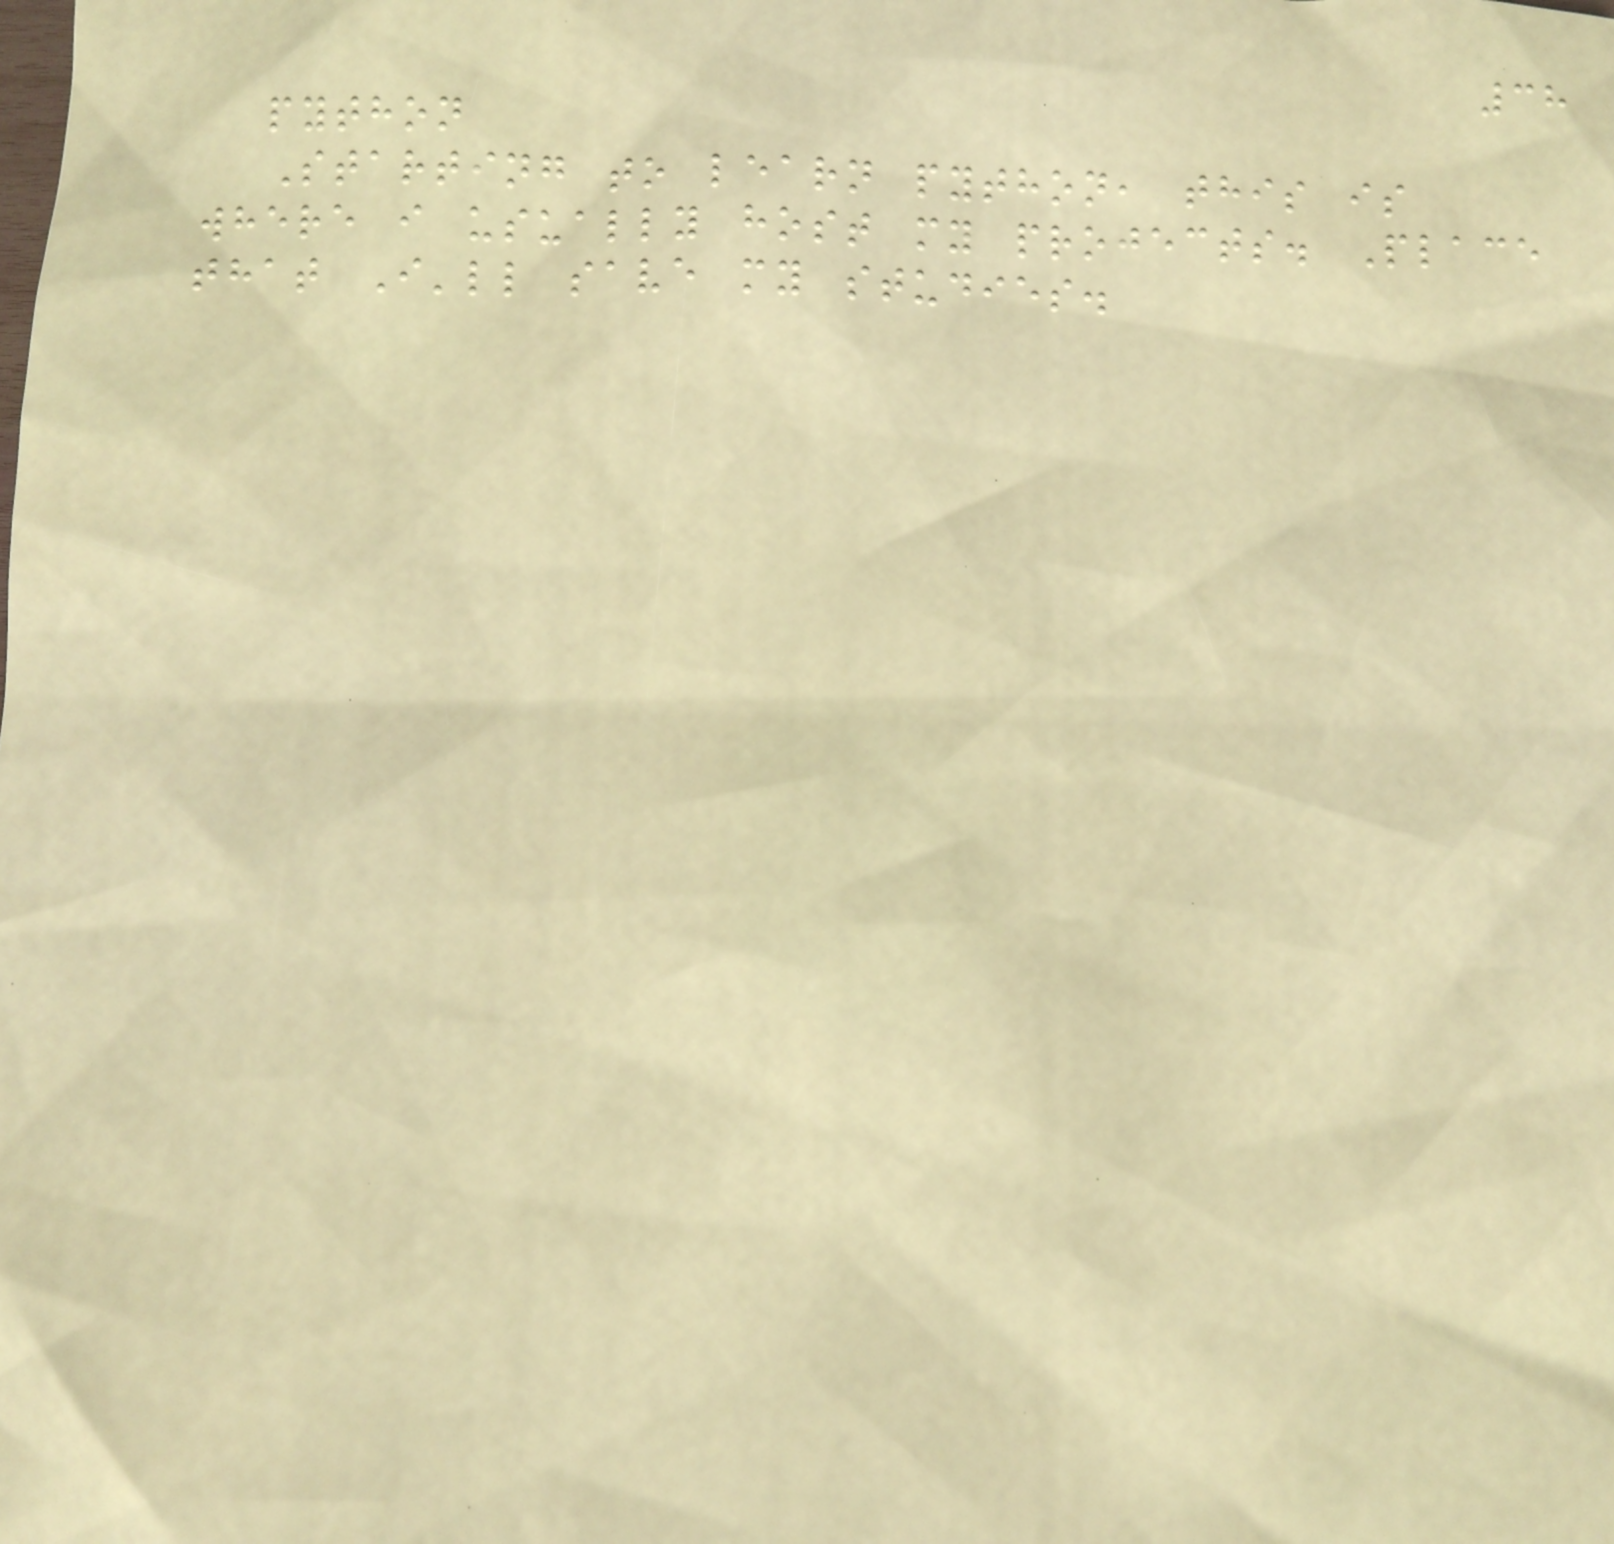38
python
Starting to learn python, this is
where i usually host my projects. Place
that I'll save my studies.
